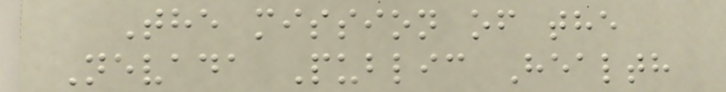The mission of the
Nevada Public Health
